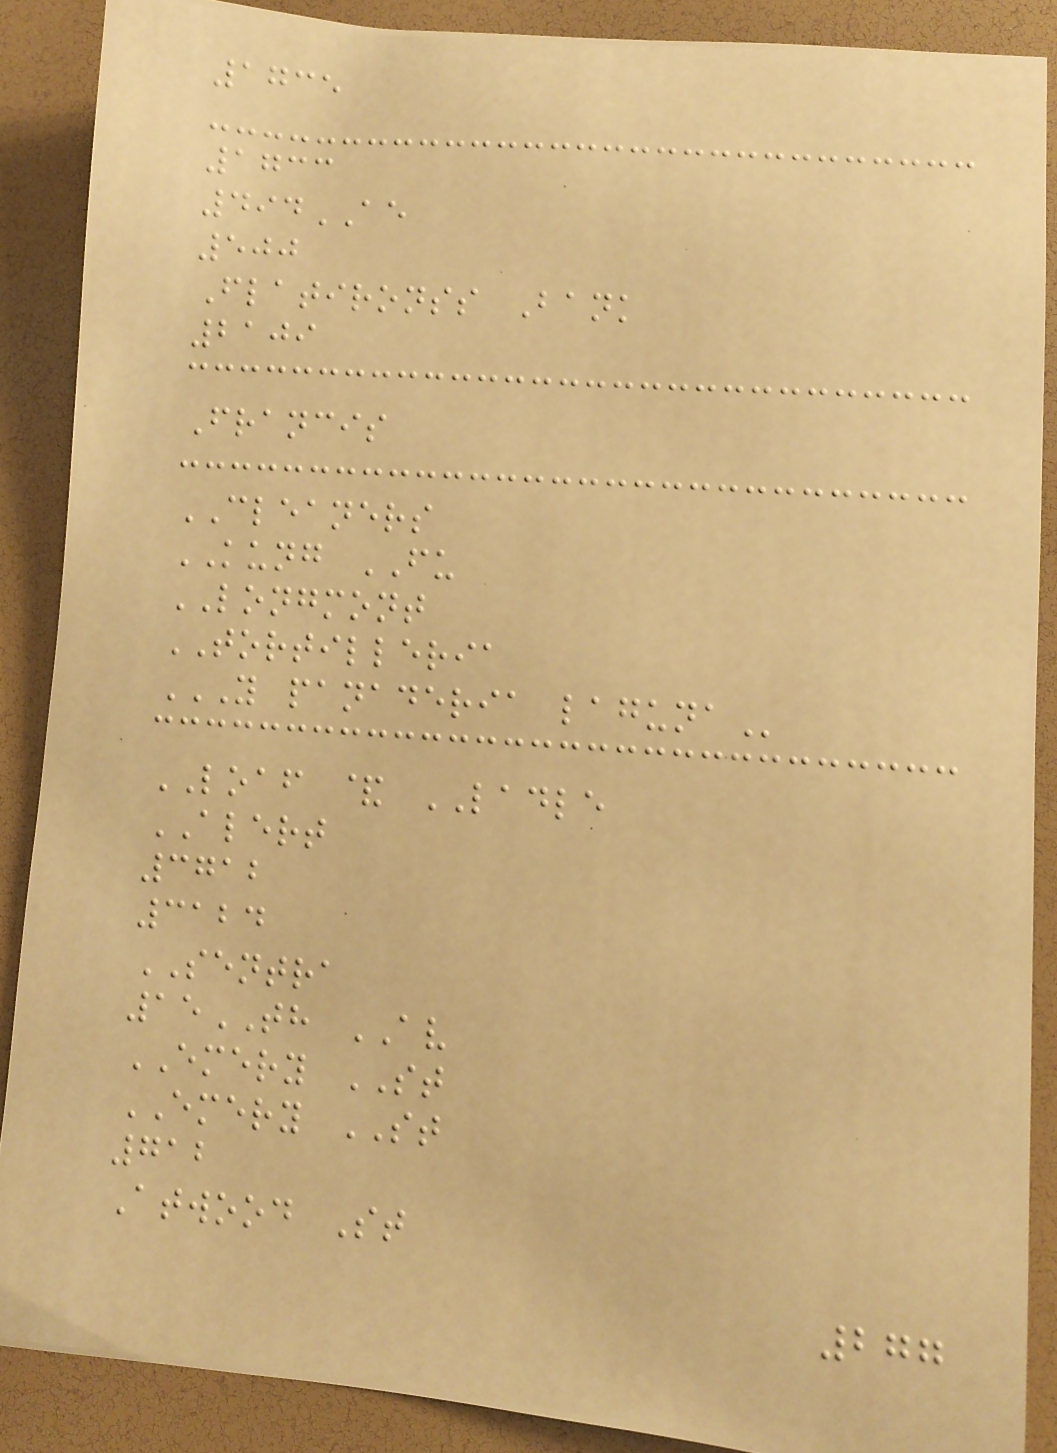1735
1733
494AE
500
Flatironss Bank
2109
Francis
CLEANERS
KUNG FU
LONGMONT
TORTILLERIA
Y PANADERIA LAGUNA
LOAF & LADLE
ALERT
3712
3124
SENTRA
15TH AV
EMERY ST
EMERY ST
712
Atwood St
277
